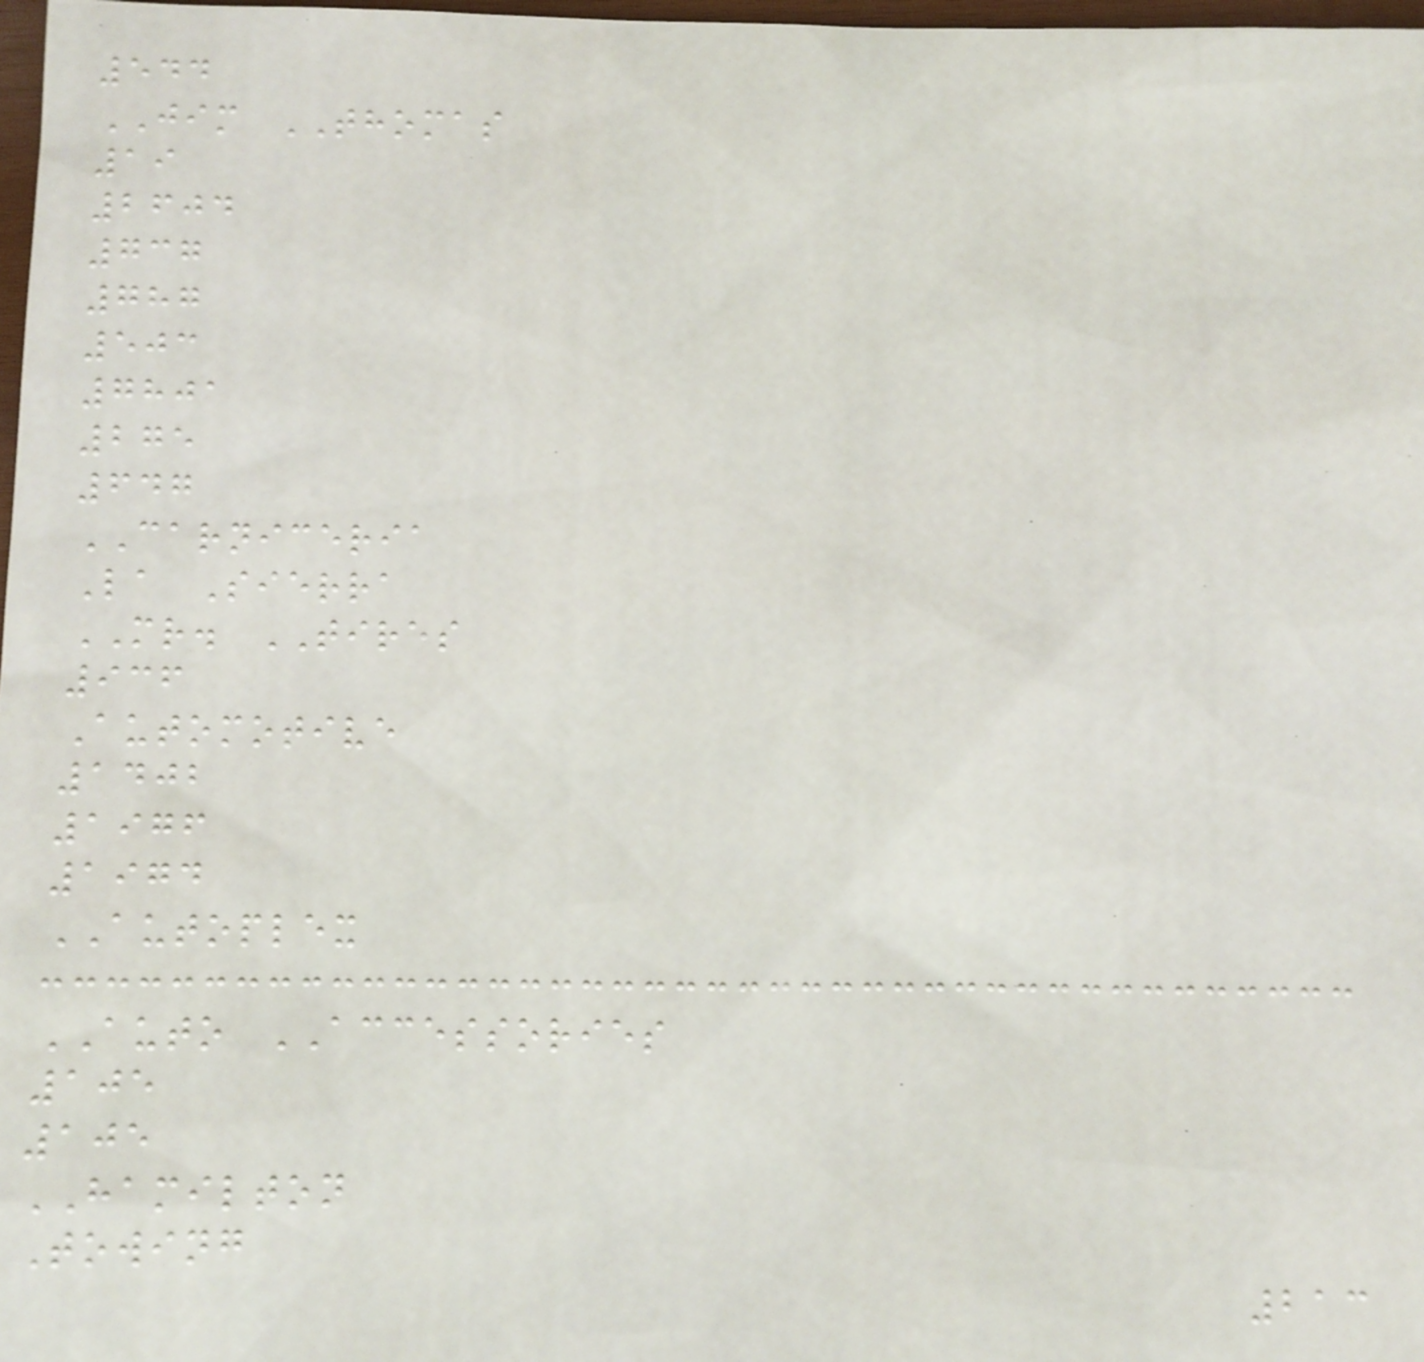544
JIM THOMAS
19
2604
737
787
503
7801
275
647
CARNICERIA
La Sierra
MR. TIRES
936
Automotive
1402
1976
1974
AUTOPLEX
AUTO ACCESSORIES
105
105
HAMILTON
Towing
213
